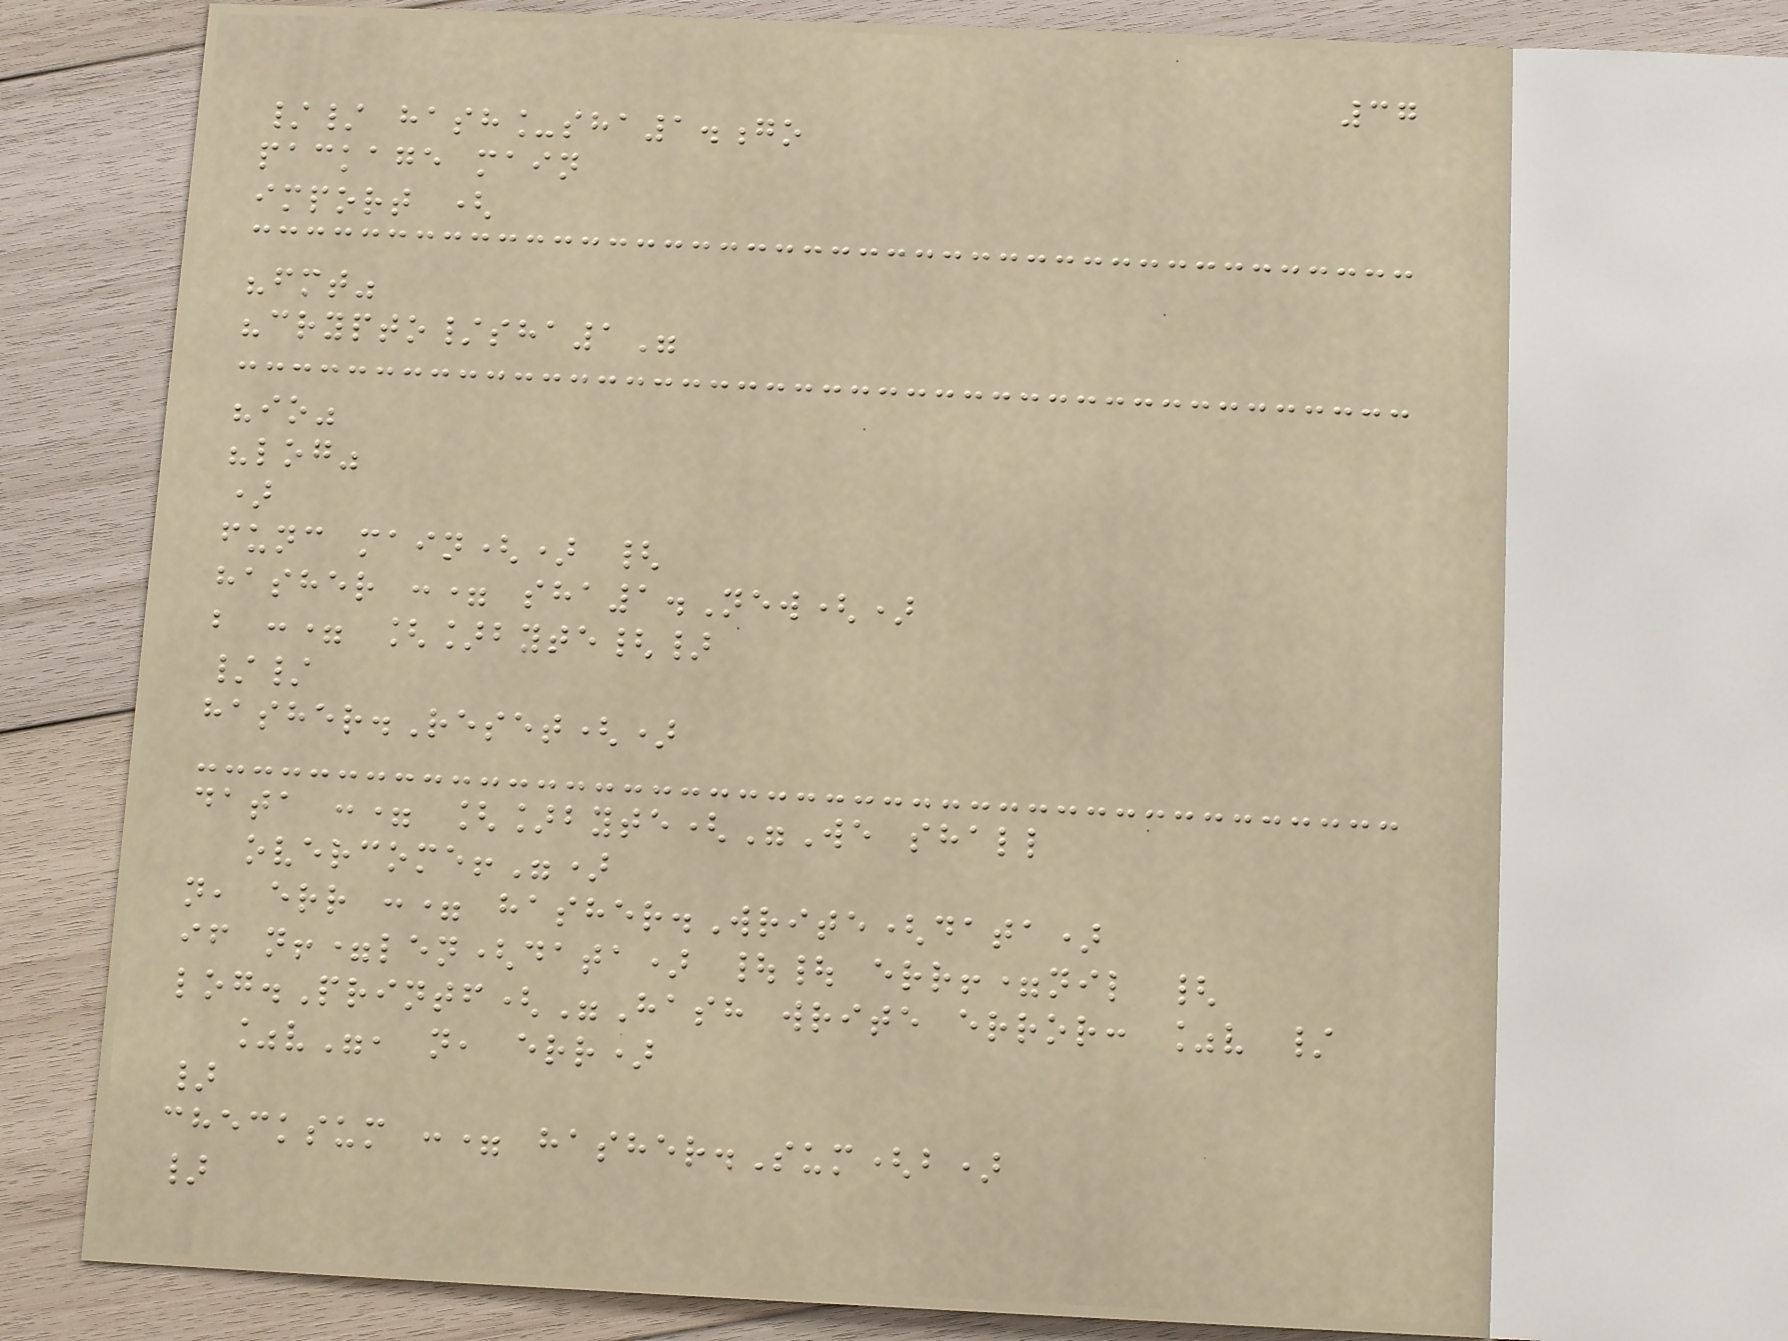37
// hash_sha1.go
package main
import (
"fmt"
"crypto/sha1"
"io"
"log"
)
func main() {
hasher := sha1.New()
b := []byte{}
//
hasher.Reset()
data := []byte("We shall
overcome!")
n, err := hasher.Write(data)
if n!=len(data) || err!=nil {
log.Printf("Hash write error: %v /
%v", n, err)
}
checksum := hasher.Sum(b)
}
